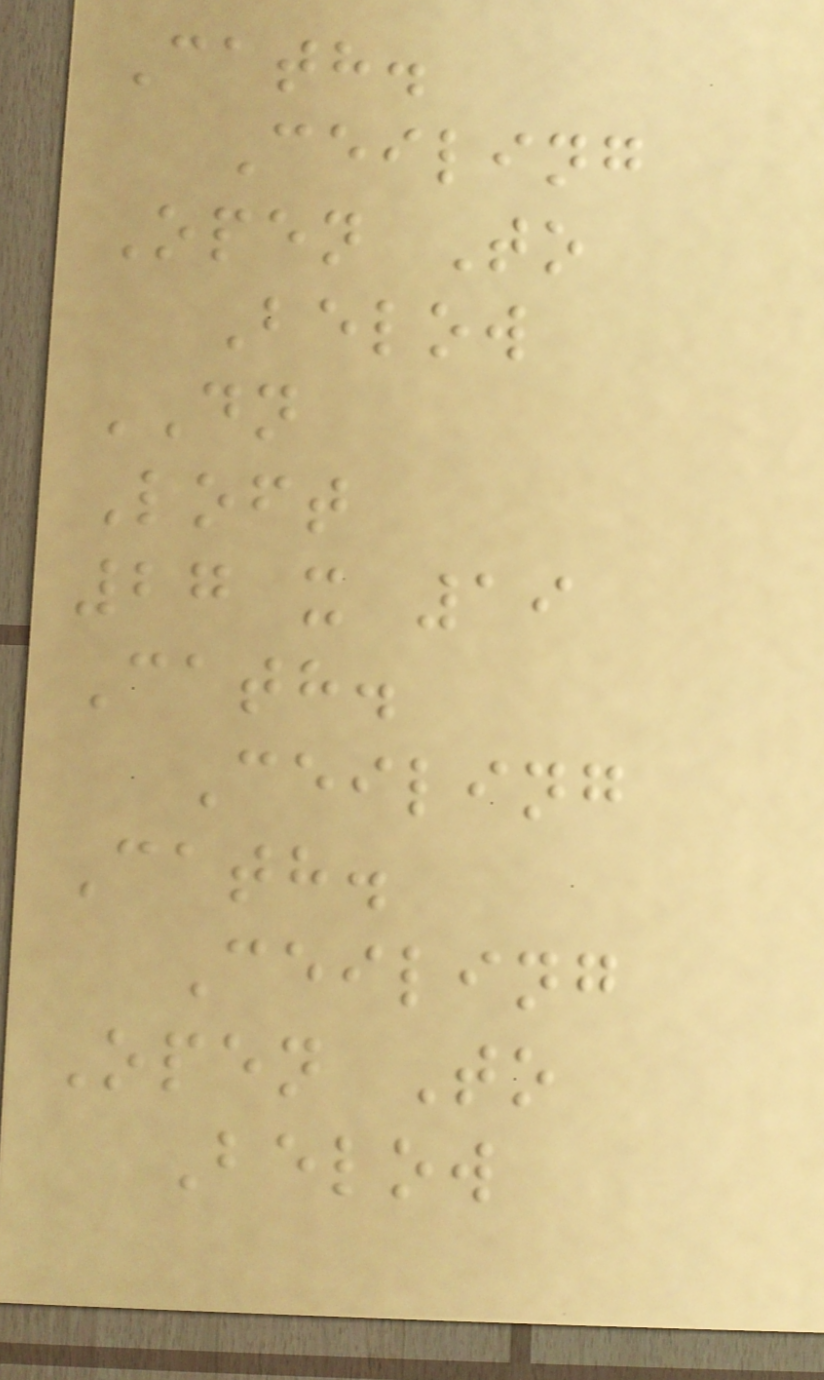Cath.
Ceiling
Open To
Below
DN
Loft
27 x 19
Cath.
Ceiling
Cath.
Ceiling
Open To
Below
